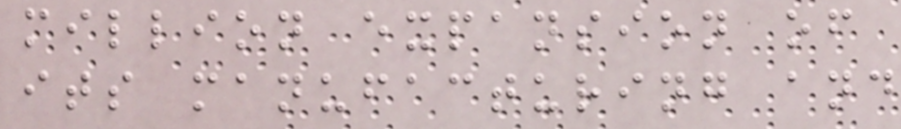million expansion of
its manufacturing and
